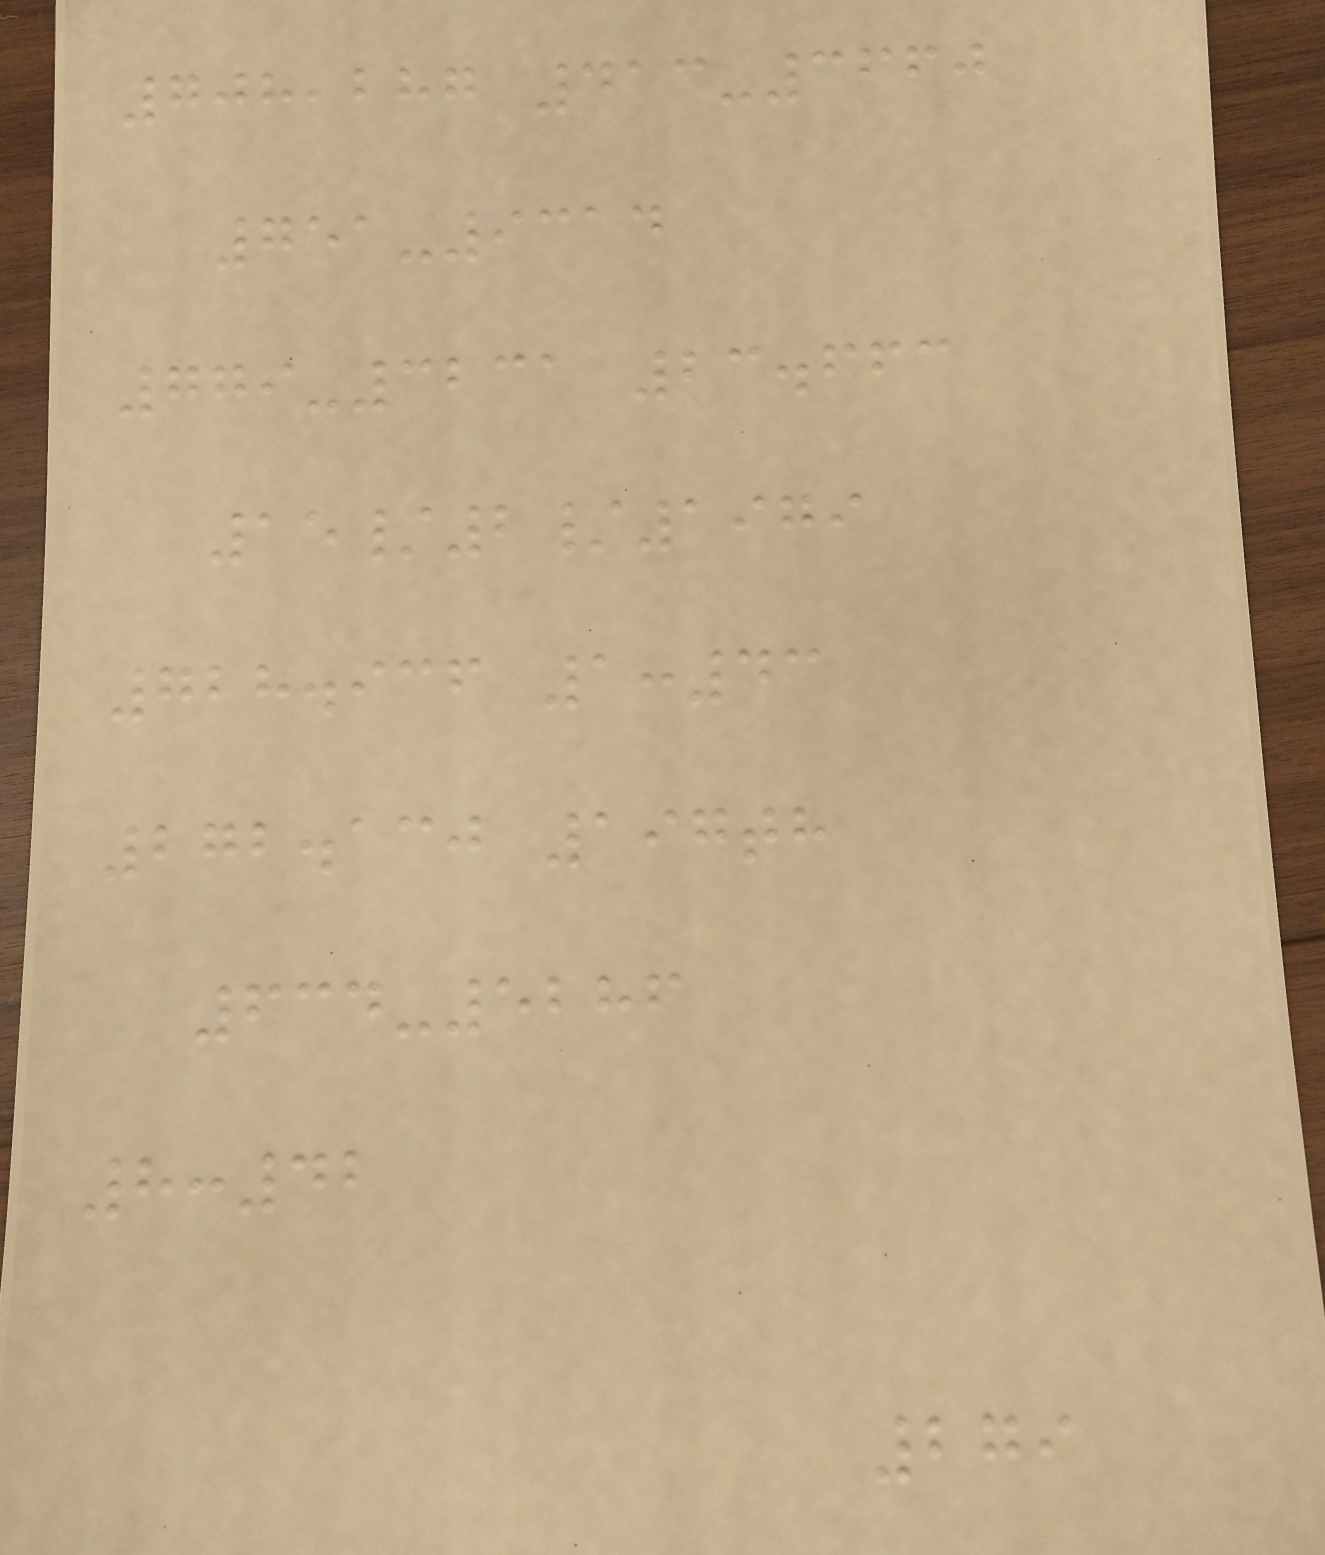708,287 413-3660
751-9314
779-3231 23.663
15/2/1979
728.936 1:43
272.130 197th
634-5286
8:42
279
